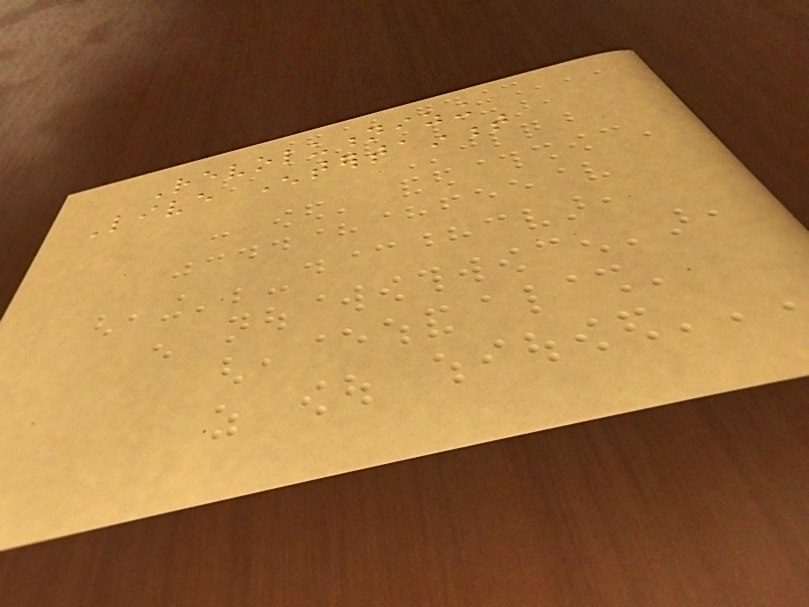Revolutionizing
Live Entertainment
